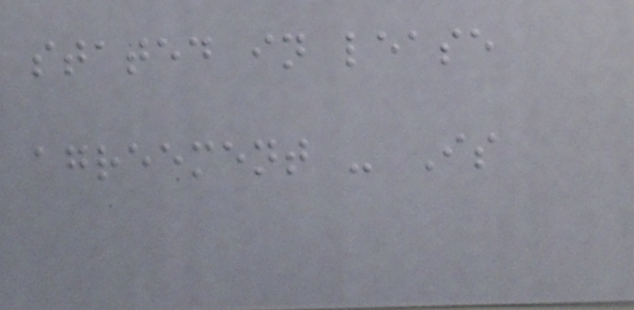stated in lease
agreement - Is
